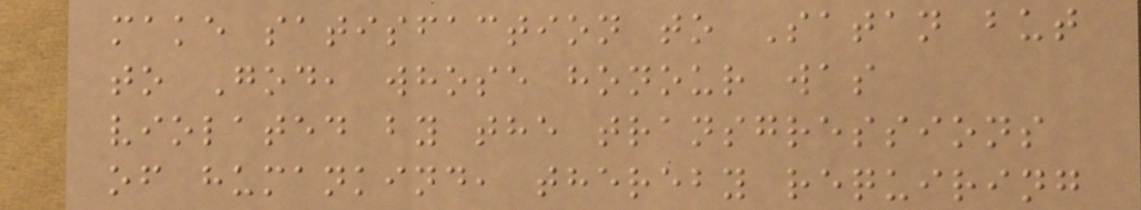make satisfaction to Satan but
to God, whose honour was
violated by the transgressions
of humankind, thereby requiring
